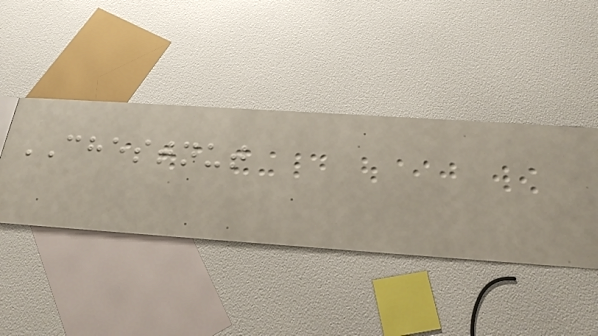CHESTNUT
